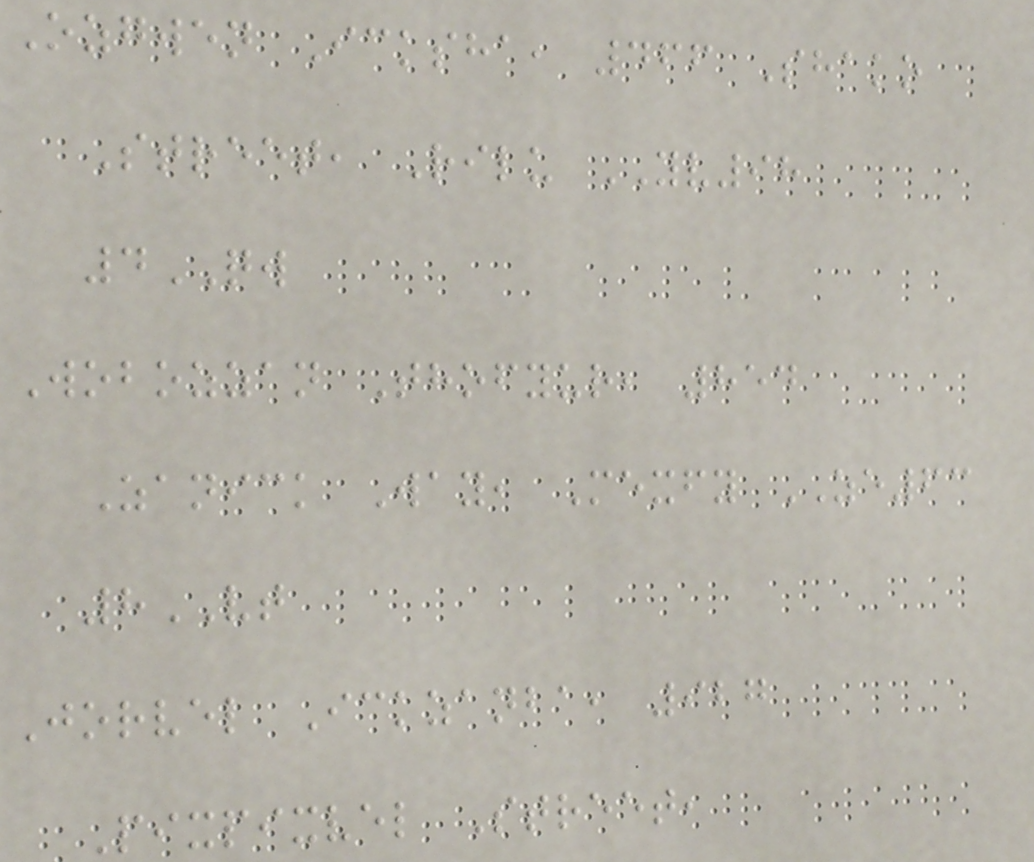Ozgwen Icksha, 466 Shako
Street, Rilu YV98
4QW
Wobozzan Thofyur, 854
Zanick Way, Mexfy ZE63
8VT
Jorvel Ickzanba, 927
Pixpixvel Street,
